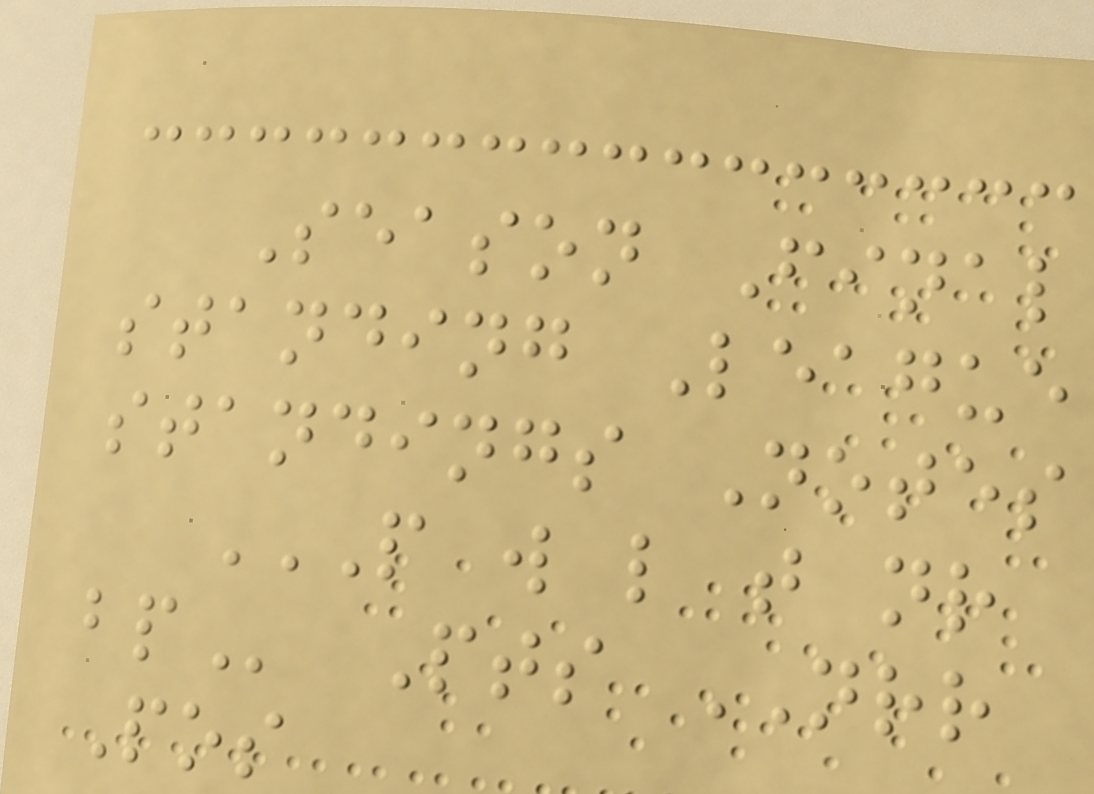Season Final
standing League
standings Notes
P W L T NR
BP Pts NRR
Pos
